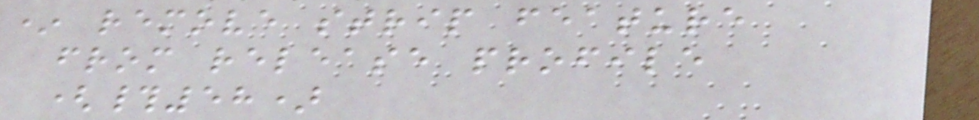* remove strip feature
from release profile
(#58)
